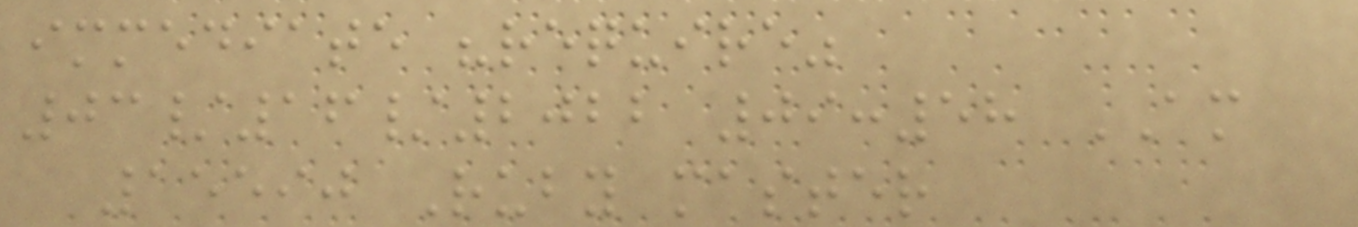immediate "require"
03/16/2022 09:58 AM
15590 Ruby master
